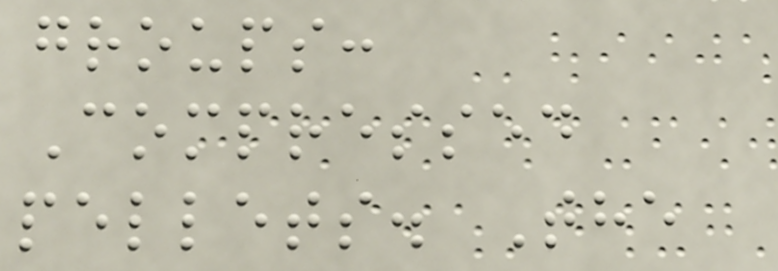groups:
Compressed
pellets. The
